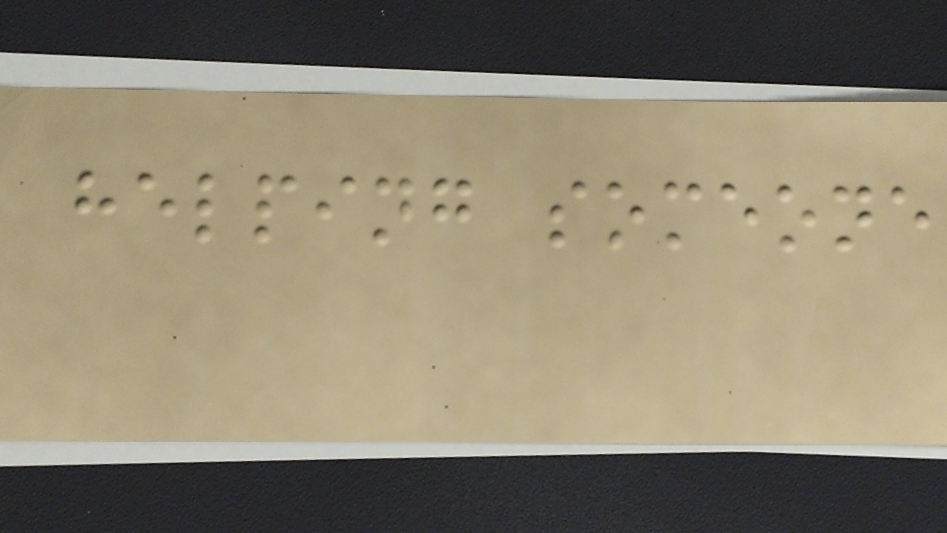helping someone
